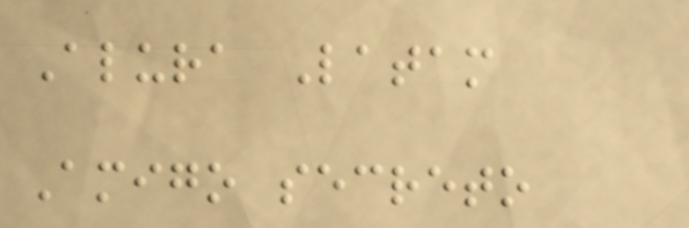Alura Latam
Amigo secreto
